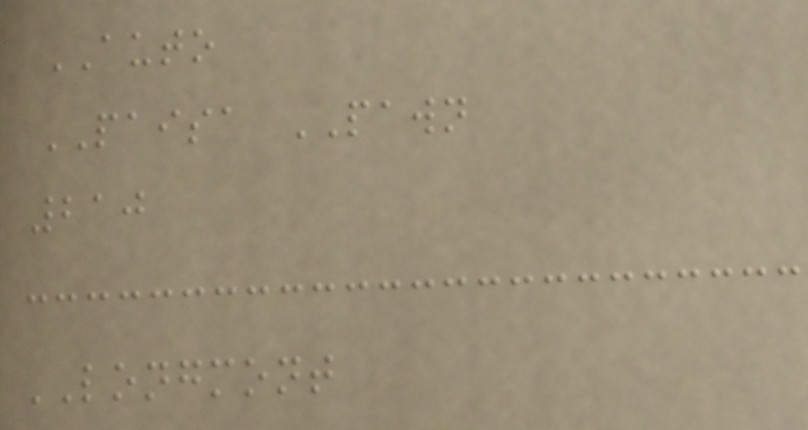AUTO
PAISA PAWN
210
LONGMONT
